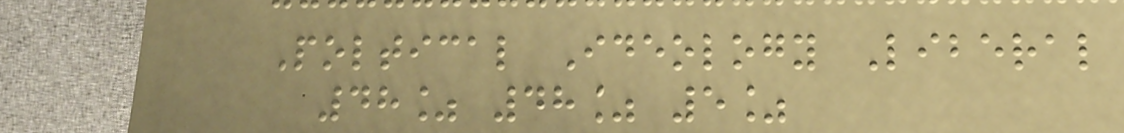Poltical Ideology Liberal
48% 48% 5%
